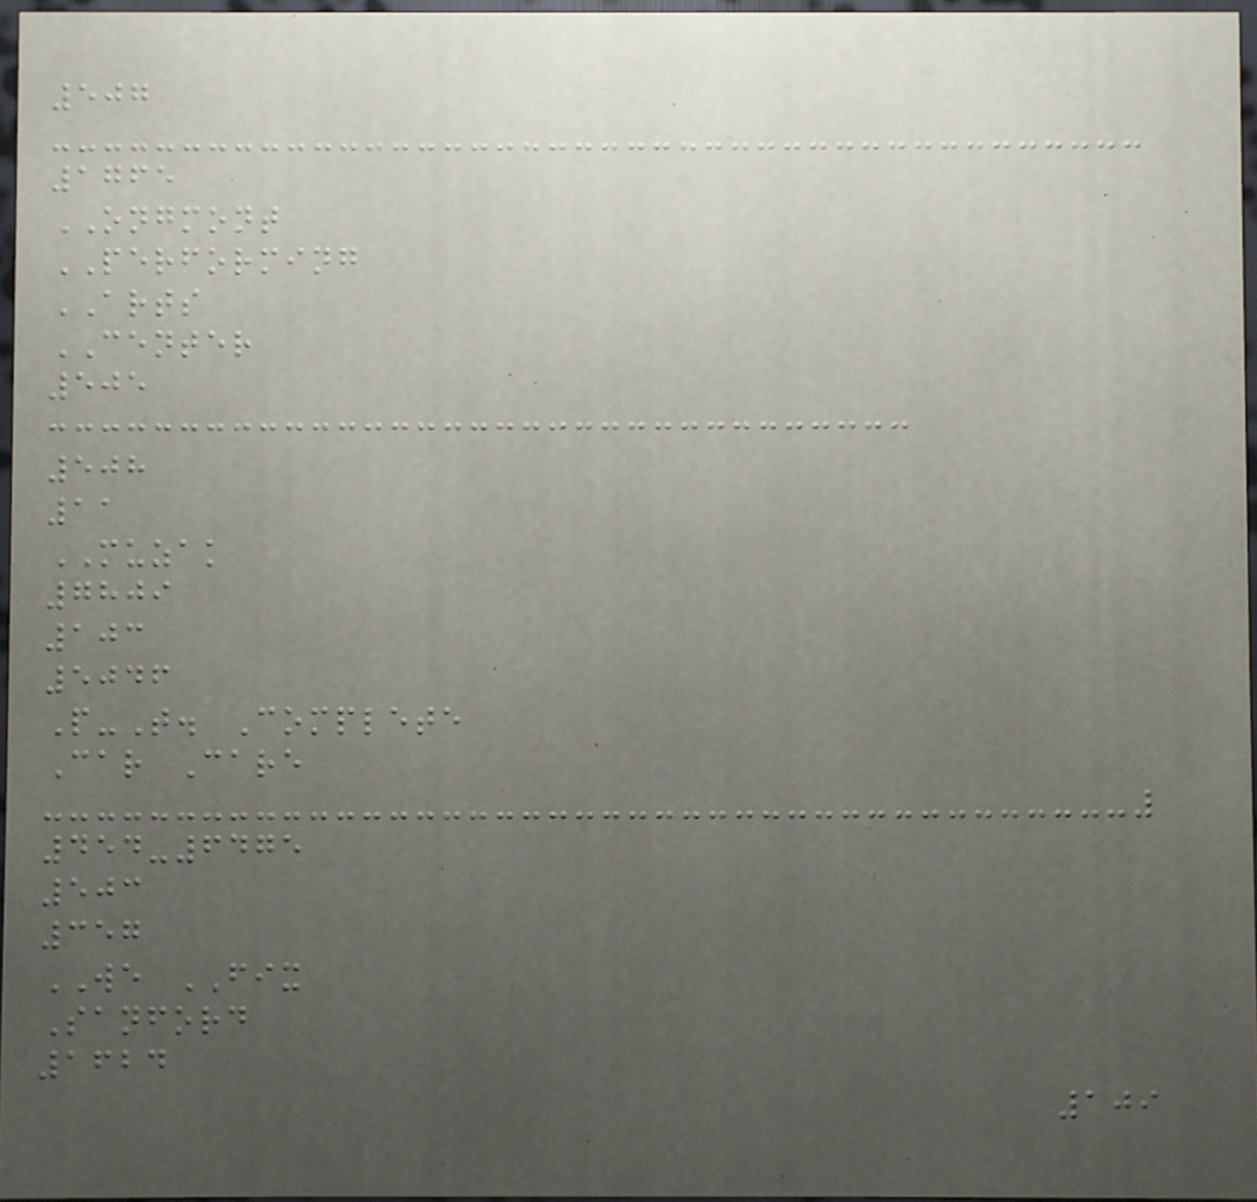507
1765
ONGMONT
PERFORMING
ARTS
CENTER
505
508
11
MUZAK
7809
103
5046
P-T. Complete
Car Care
454-6475
503
357
WE FIX
Sanford
1624
109
